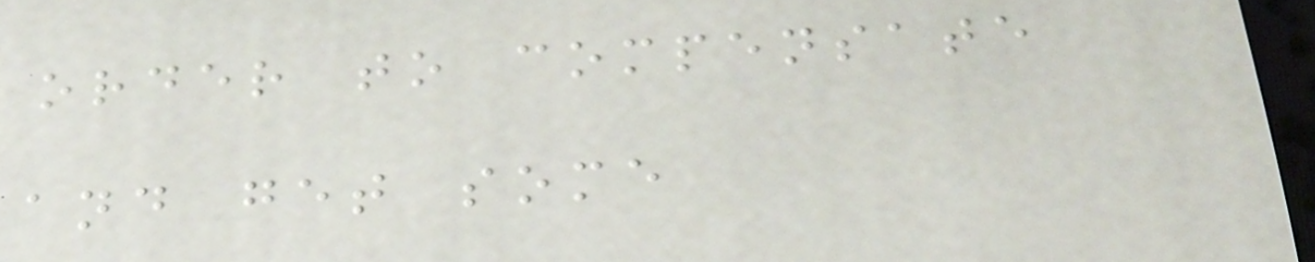order to compensate
and get some
